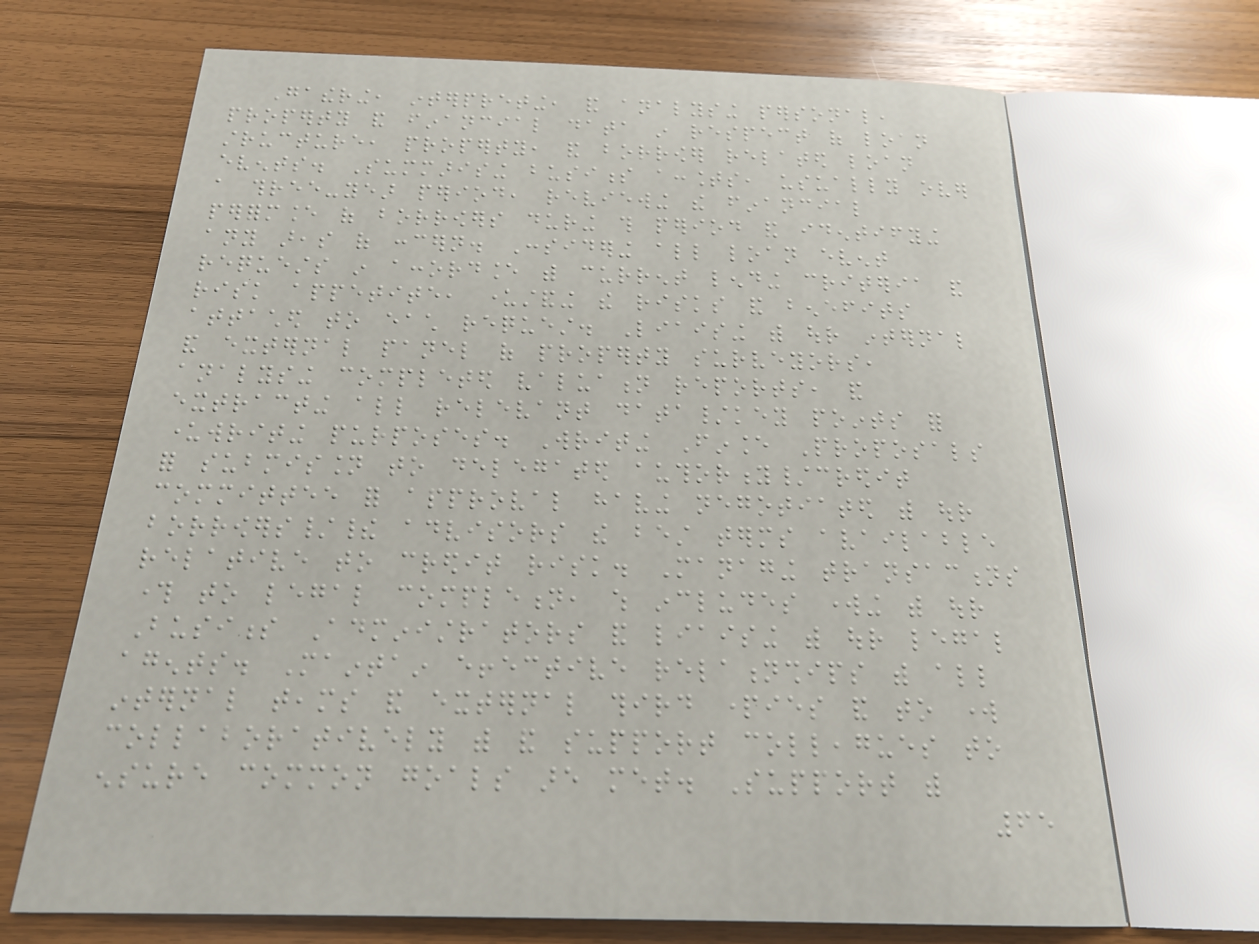Gathering, interpreting, and analysing personal,
property and financial data in respect of loan
structure, property, and borrower related loan
events. Summarising business accounts, usually over
a three-year period, reviewing the financial
performance of borrowers during this period and identifying
any areas of concern. Considering all loan event
requests in accordance with current lending criteria and
risk appetite, understanding the risks and benefits
attached to each request. Liaising with our internal
and external panel of property surveyors,
analysing completed valuation reports, and
extracting all relevant data/key points for
underwriting purposes. Writing Finance Proposals
for submission to delegated authority/credit
committee for approval having negotiated with our
borrowers/their advisors the best terms available
relative to credit risk. Managing transactions
through to legal completion, which includes working with our
Business Administrators and liaising with our legal
agents. Maintain effective relationships with all
internal teams and external third parties and to work
collaboratively with and support colleagues to
ensure common goals are met. Support with
65
